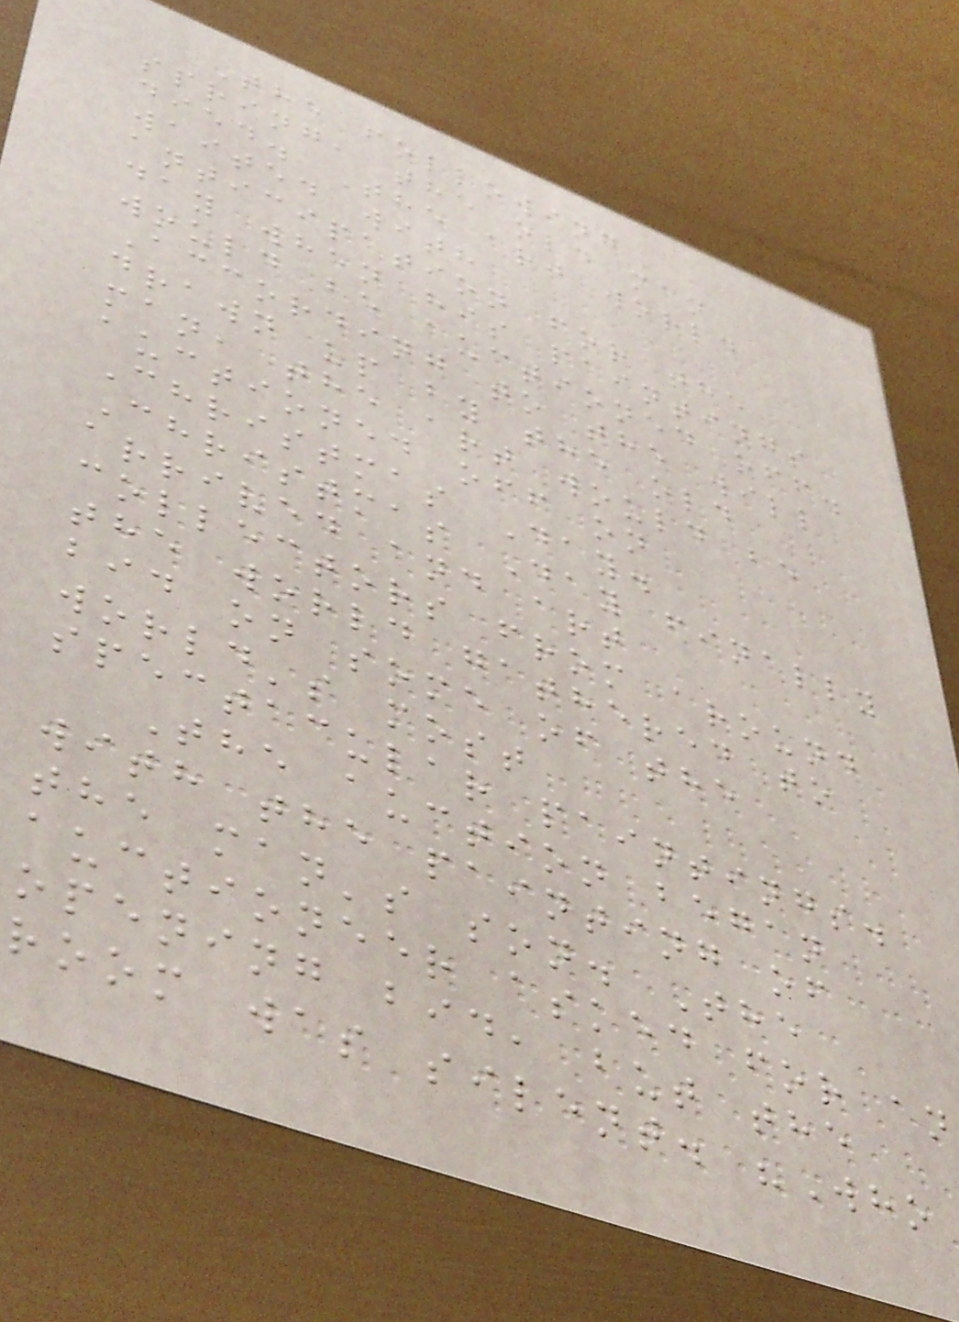The following
spring, the old man
died. The art world
waited with
anticipation for the
day when his paintings
would be auctioned off.
According to the will
drawn up by the old
man, the art would be
auctioned off on
Christmas Day.
Christmas Day finally
arrived and art
collectors from around
the world gathered to
bid on some of the
world's most
spectacular paintings.
The auction began
with the painting of
the man's son. The
auctioneer asked for an
opening bid, but the
room was silent. "Who
